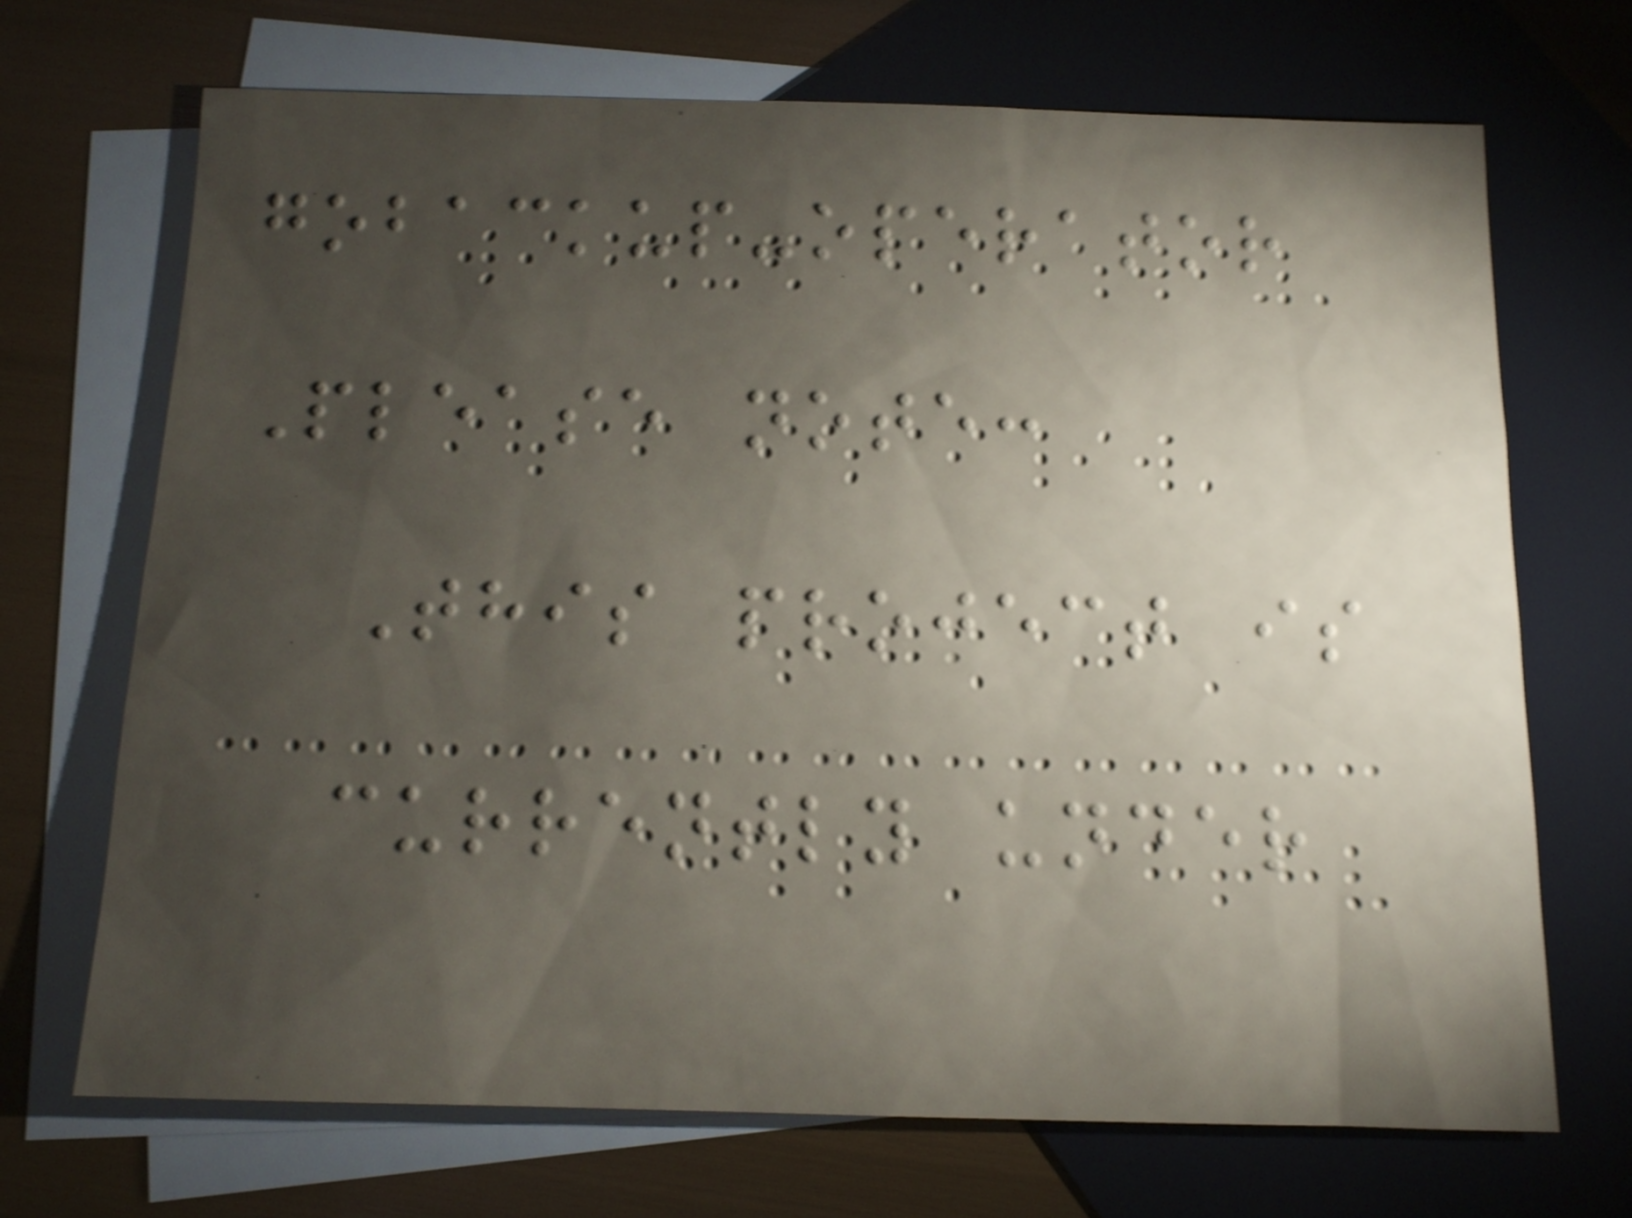gobackup-operator
Please note:
This project is
currently under
